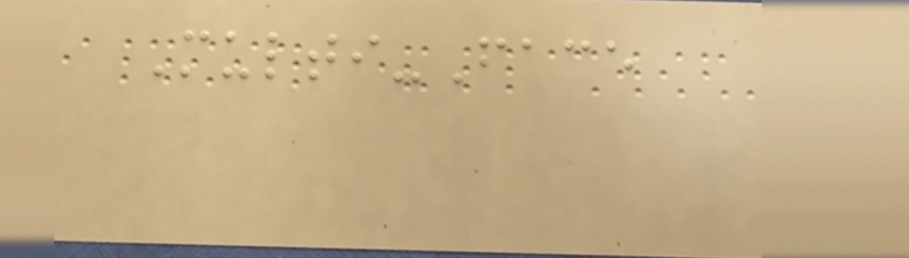Multi-Face
